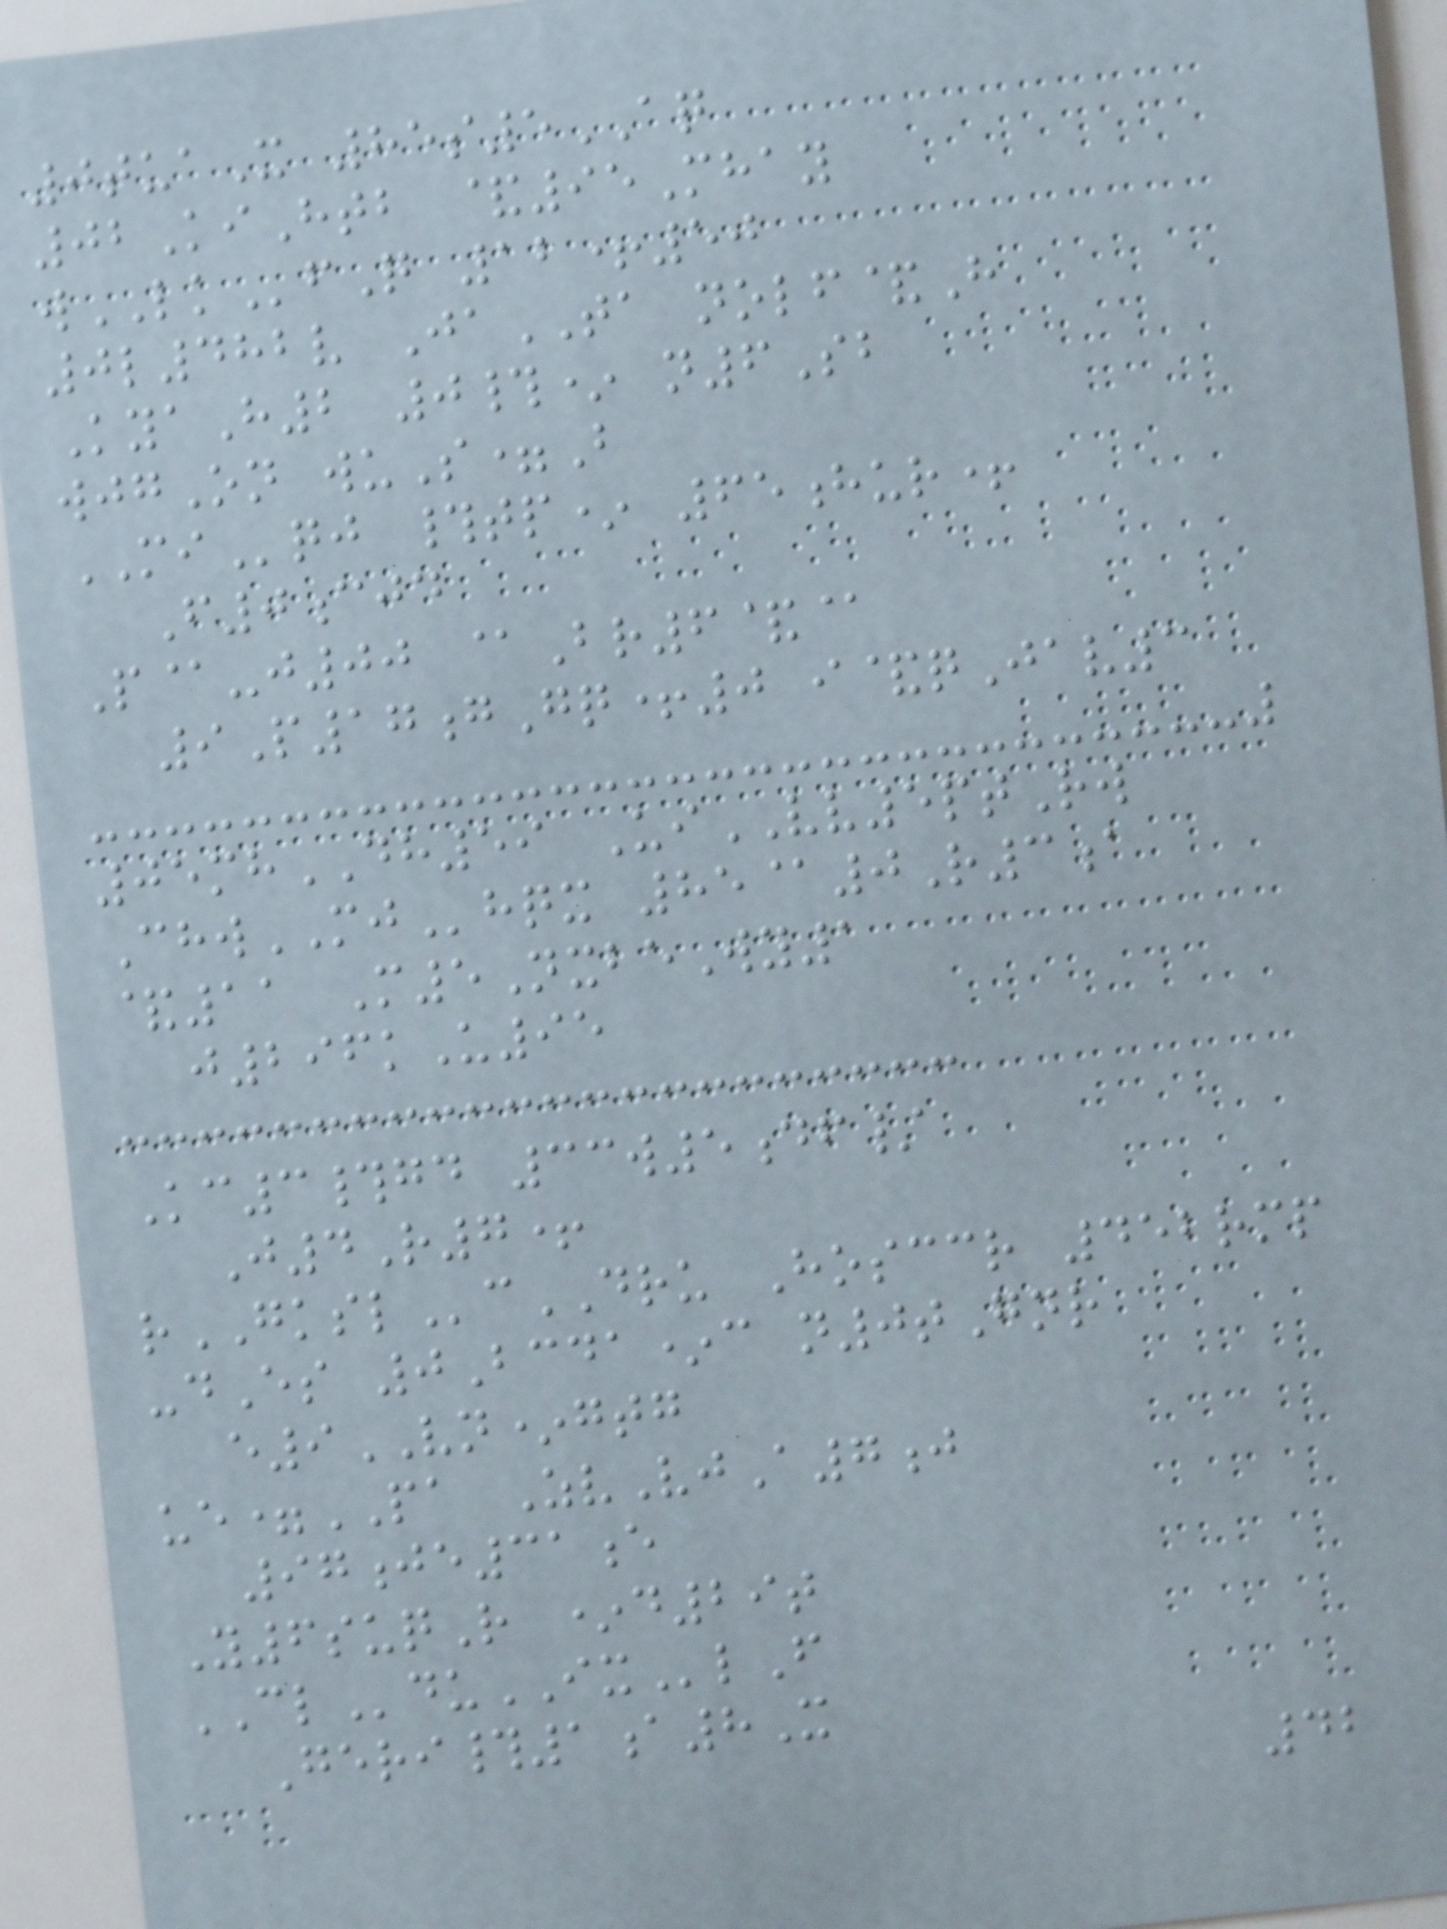0tuaX 85s5AQ
02KiHtb &95Mhay
wLKfQ 12+50
0l482v JaTA nolf&H
KyaH2 0#* n6Sb
wjgOn wuS=B
MIqj #tp* 65hur+
F0cjd
P@-j00 @Br6&@
9P17gGq+0 i&qJav3
05mhDH59 UiVV5ptRw
ChwMJhqx 85@0R3a
&11 M5NxbeWy1
j296kU95
Kc3#gd 33w5df/
J4R7+
rGKSLcDRU Hosccr 452rmp
-dEs 0Bcda*c n0tGnr
e9VN*gtg
ue=PA ZvVjA7j
97je31e
Y6suqR *d29t
CLduIXlF
Geri#1a8X
42
